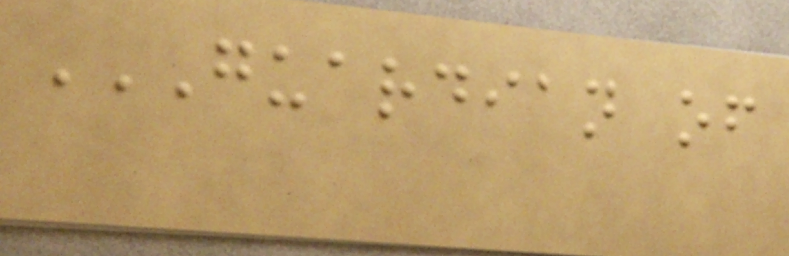GUARDIAN OF
